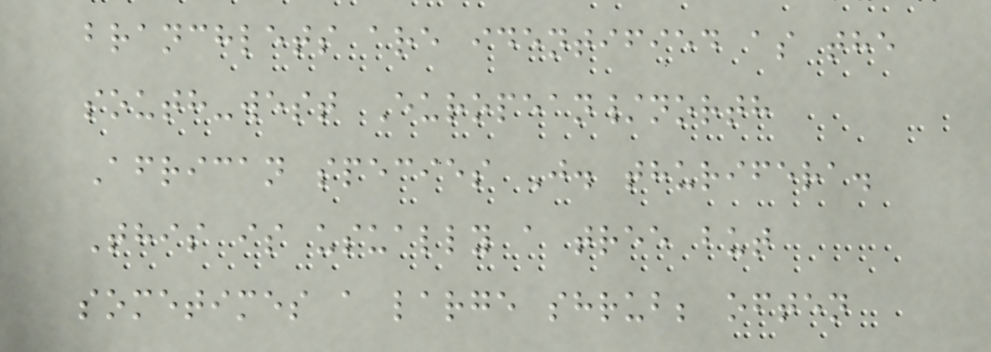branchlets are identified as the
south-west European/north
African species J. thurifera.
This is usually a tree but
sometimes a large shrub; often
